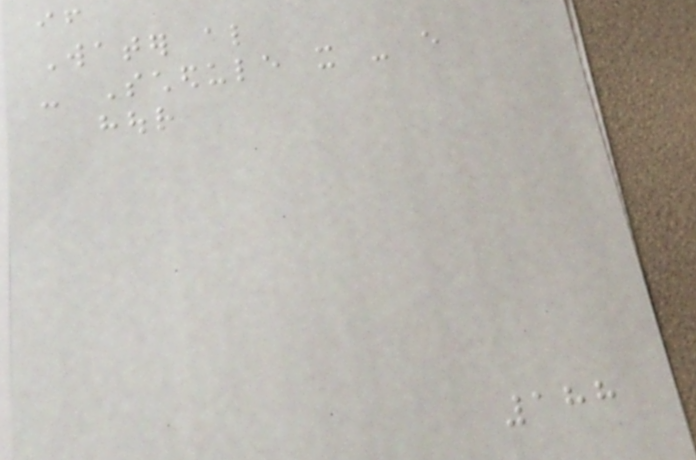if
Water also
- Schedule it - every
hour
188
